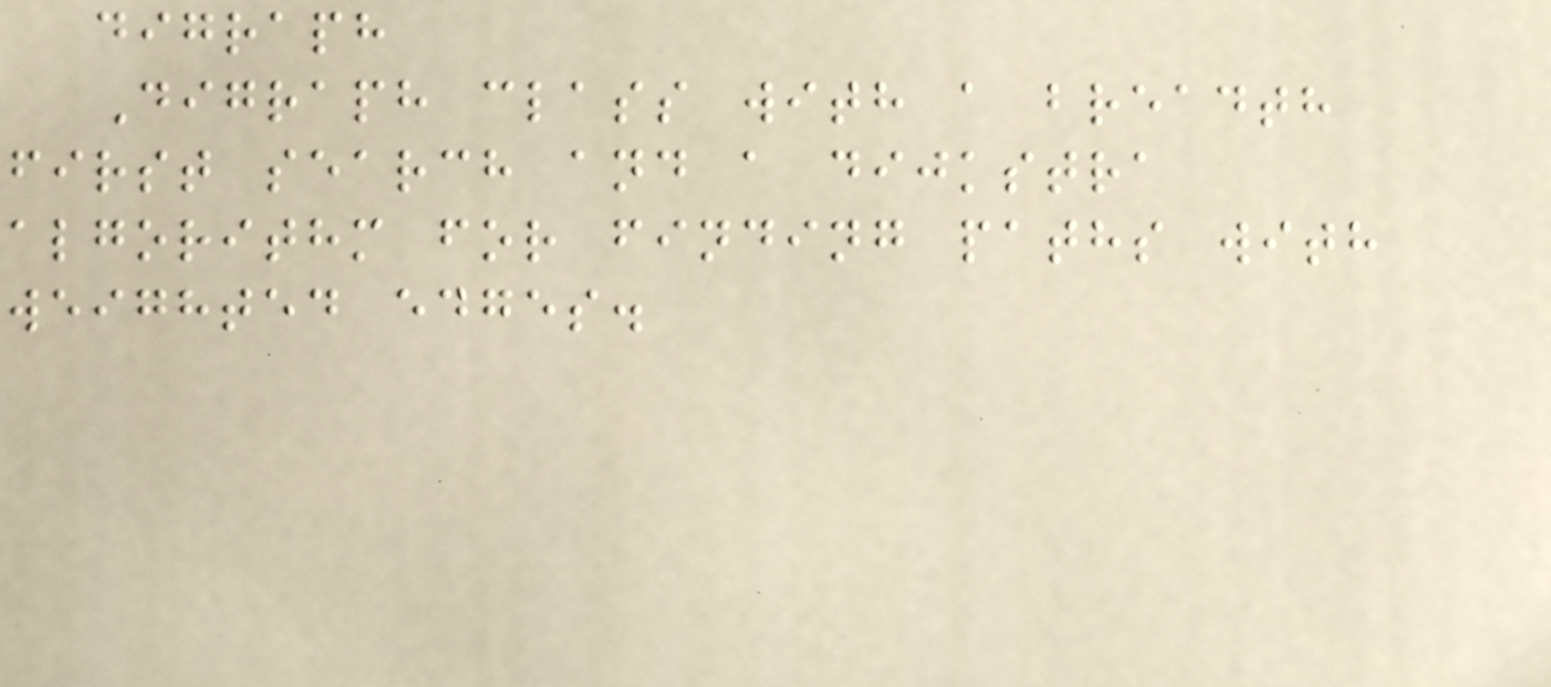digraph
Digraph class with a breadth
first search and a dijkstra
algorithm for finding paths with
weighted edges.
